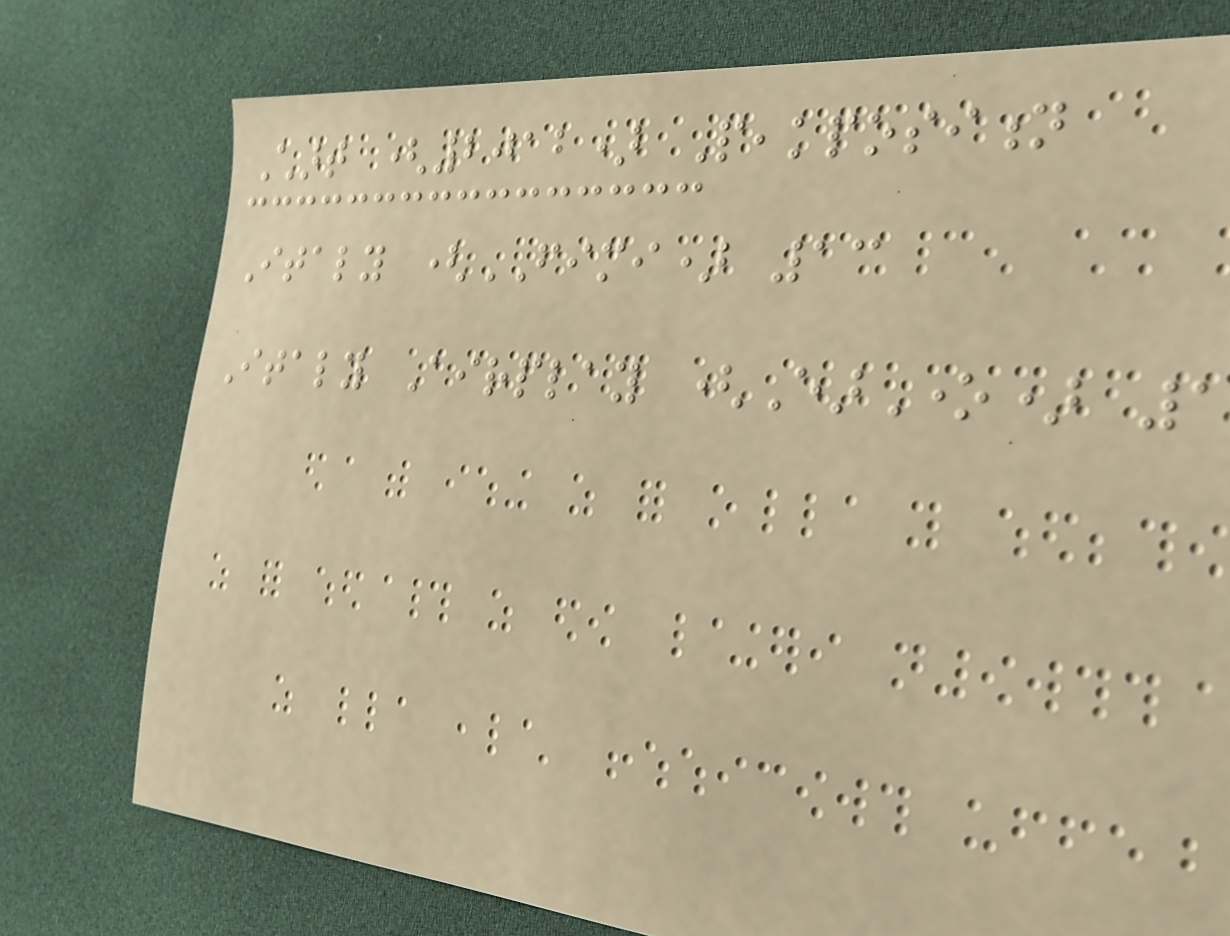Chart (2012) Peakposition
Italy (FIMI) 13
Italy Airplay (EarOne) 1
